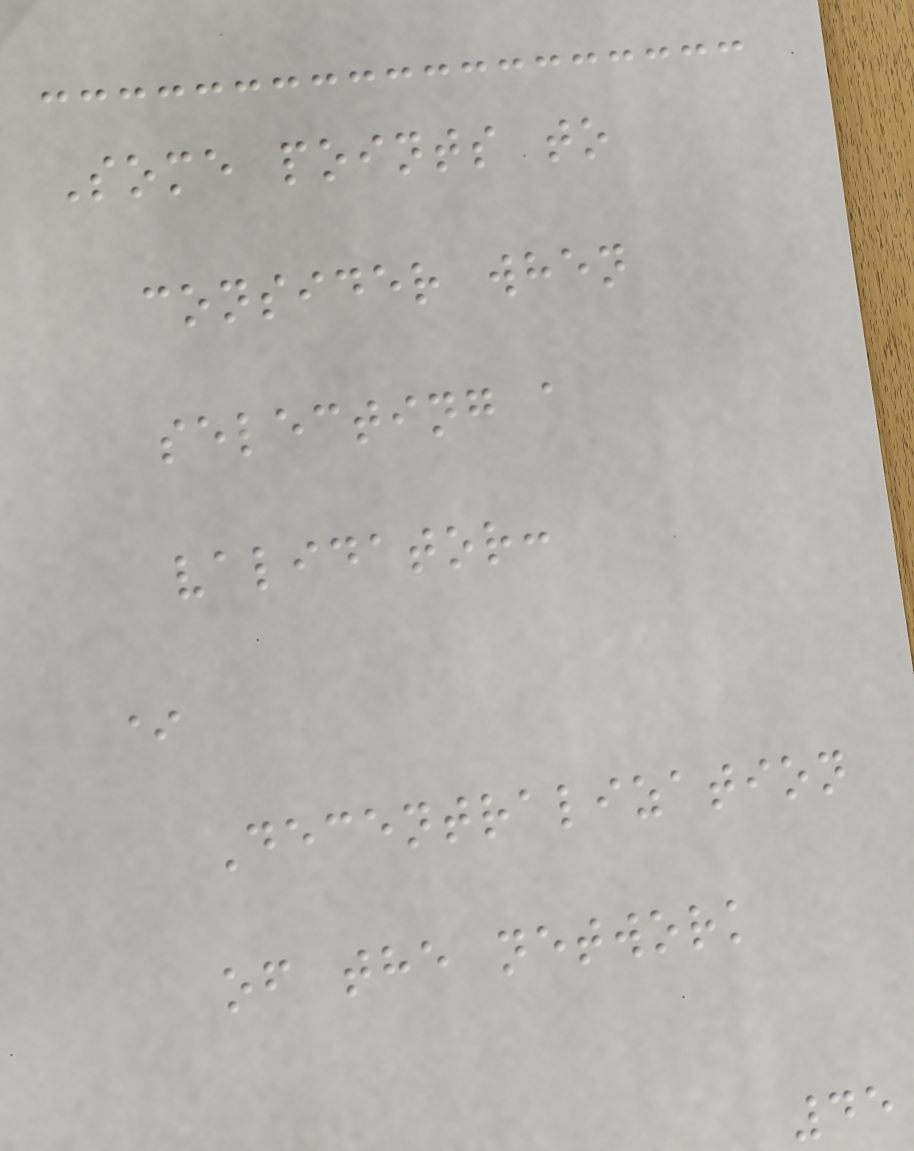Some points to
consider when
selecting a
validator:
*
Decentralization
of the network
45
